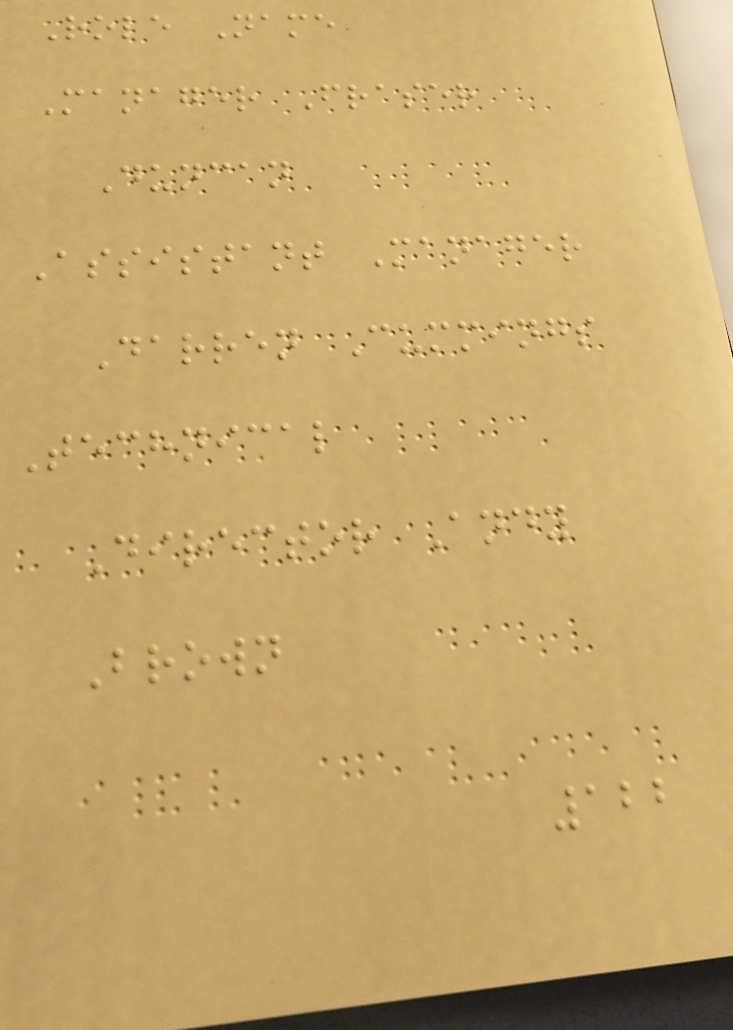Role Name
Manager Fraser
Duncan
Assistant Manager
Darren Cummings
Technical
Director Andy
Brown
122
